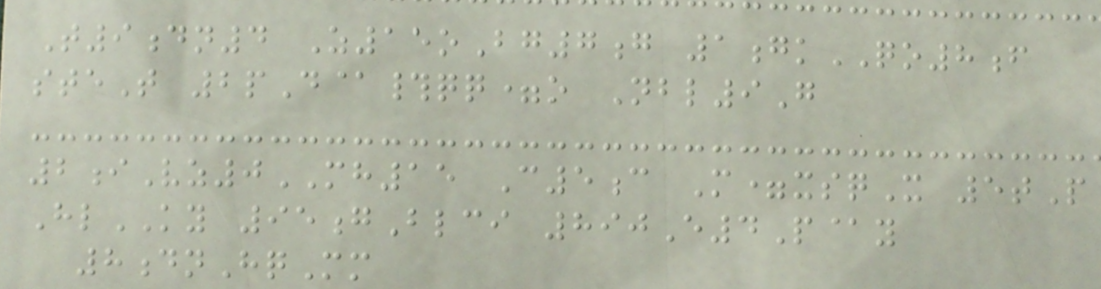T9dn4 Z15oBg7g 1gkQO8f
steT 2pD@#qq=o Nbl9G
2iVz0MH15 C5c M=xsqX 5tP
HlKY 95gBlci 890E4P@y
8dnHqMm
